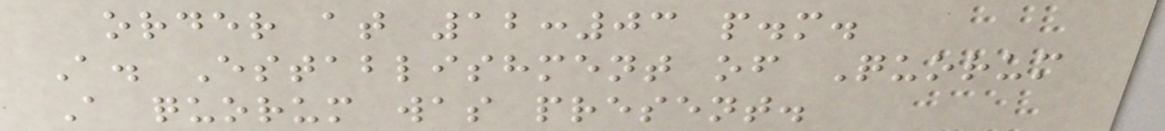order at 12:03 p.m.
A. Establishment of Quorum
A quorum was present.
